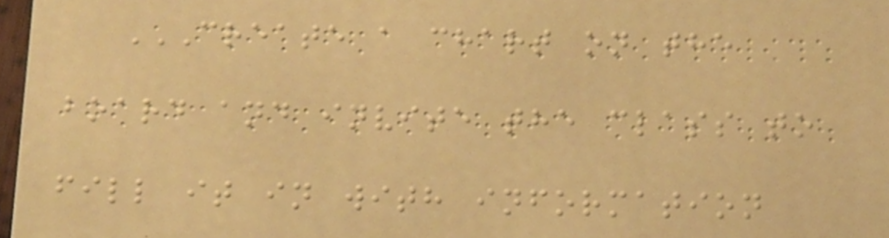CREATE A CHART ON THE
BOARD AND INVITE THE CLASS TO
FILL IT IN WITH INFORMATION
